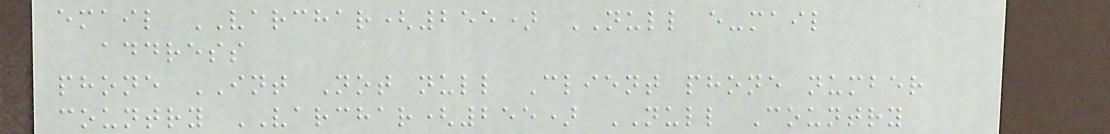email VARCHAR(255) NULL e-mail
address
phone INT Not null Client phone number
country VARCHAR(255) NULL Country
